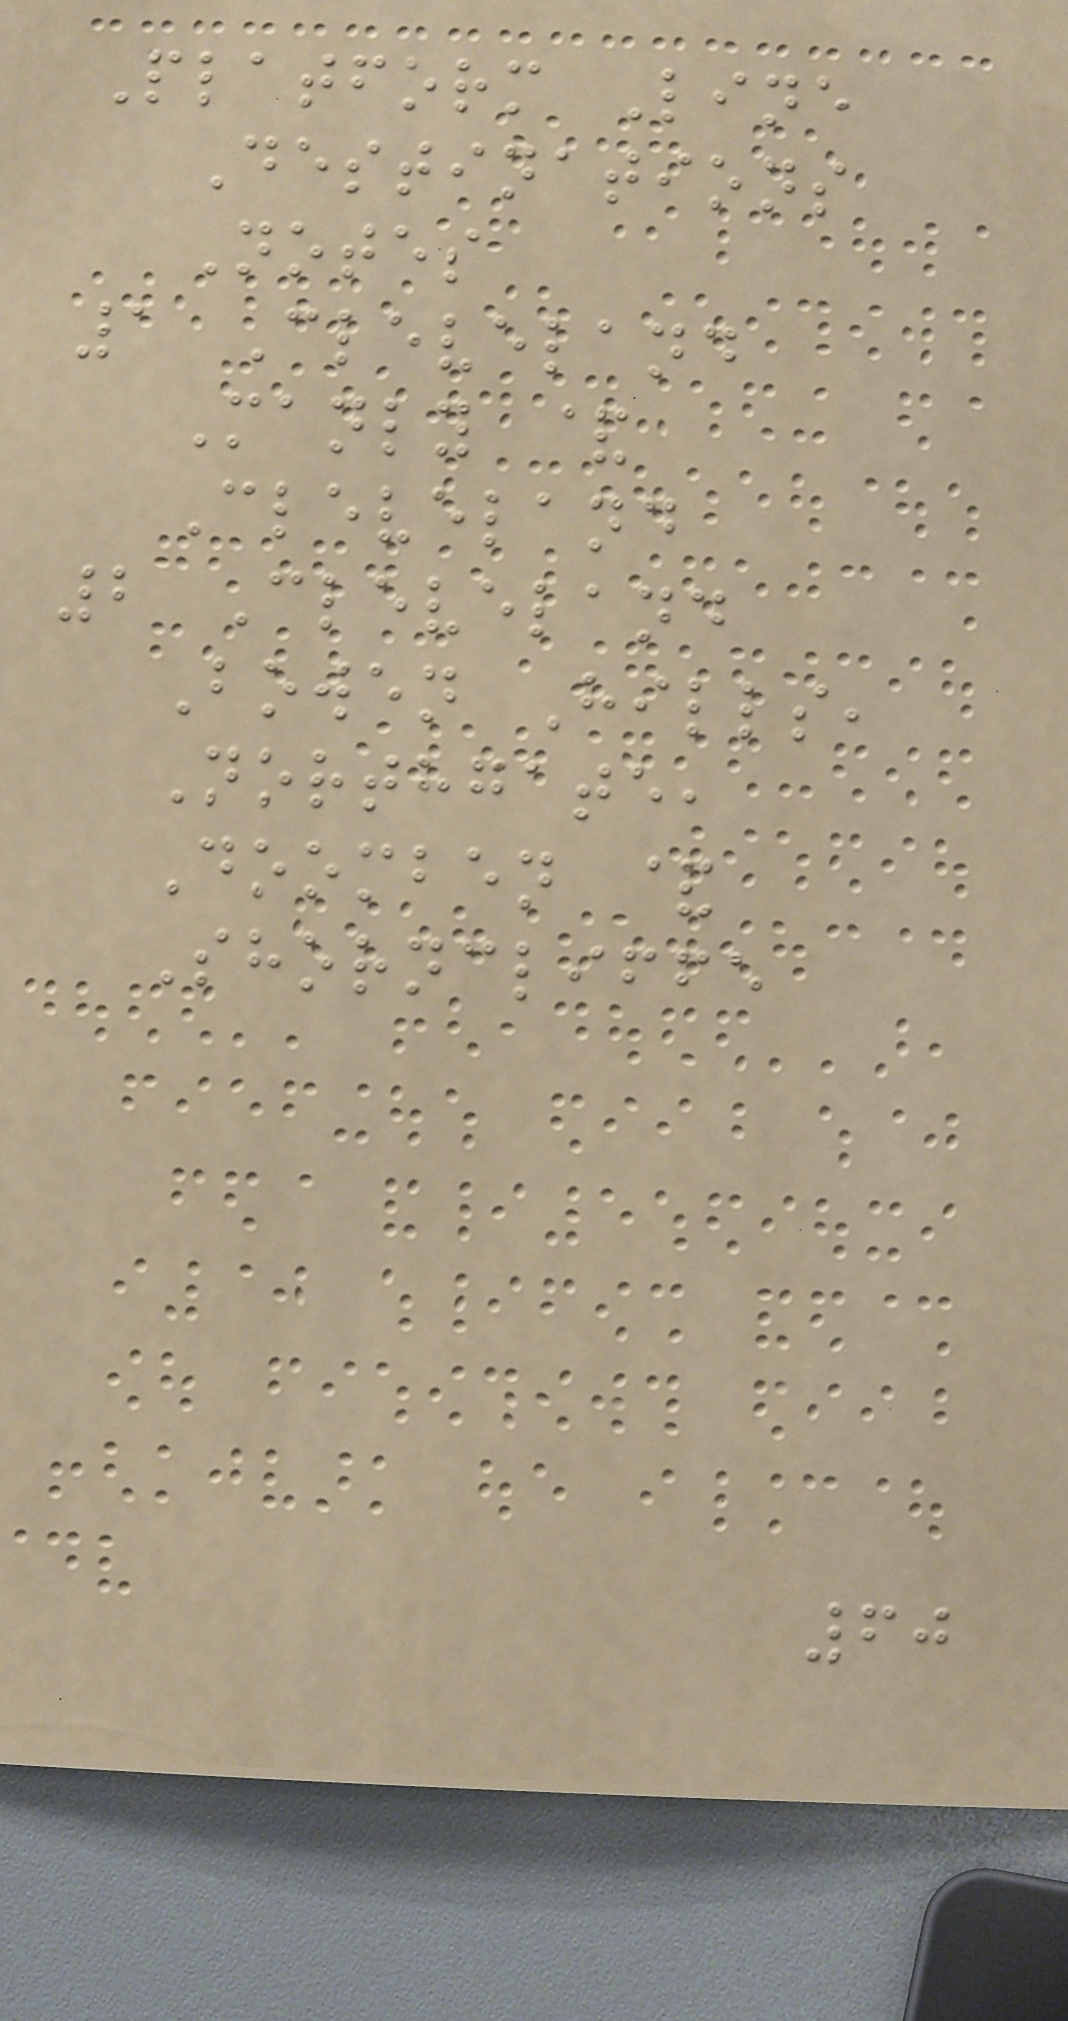Platform Line
Destinations
Notes
1 Cleveland
Manly &
Cleveland
2 Cleveland
Bowen Hills,
Northgate,
Doomben &
Shorncliffe
60
